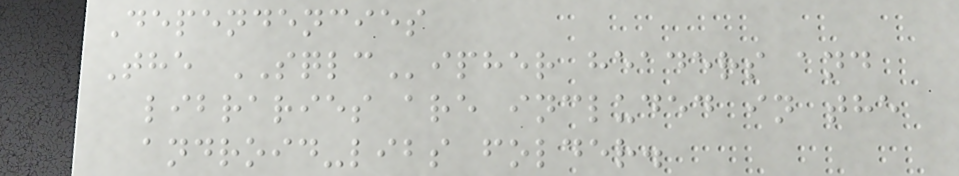Dependencies
The SQLCipher headers and
libraries are included in the
android-libs folder.
